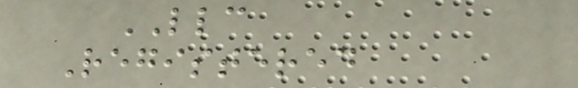LLC
Registered
